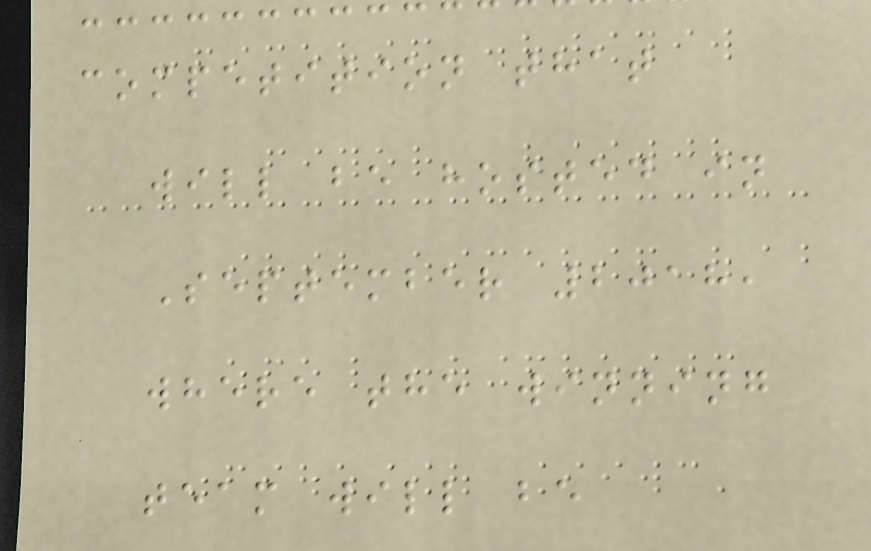competition that
will be hosted in
September 2018,
where the winning
team will be
